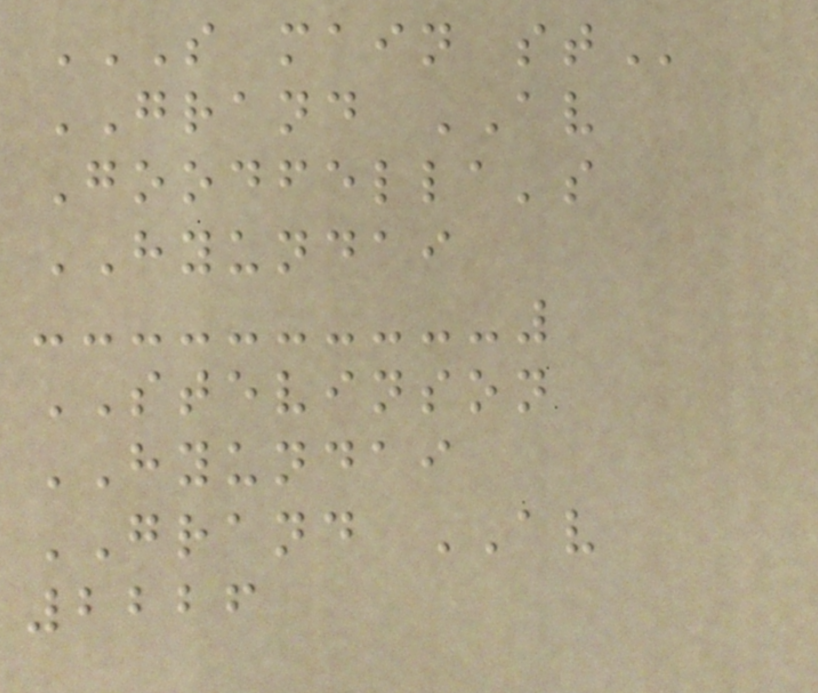S MAIN ST
GRAND AV
Goodfella's
HYUNDAI
STEVINSON
HYUNDAI
GRAND AV
2226
